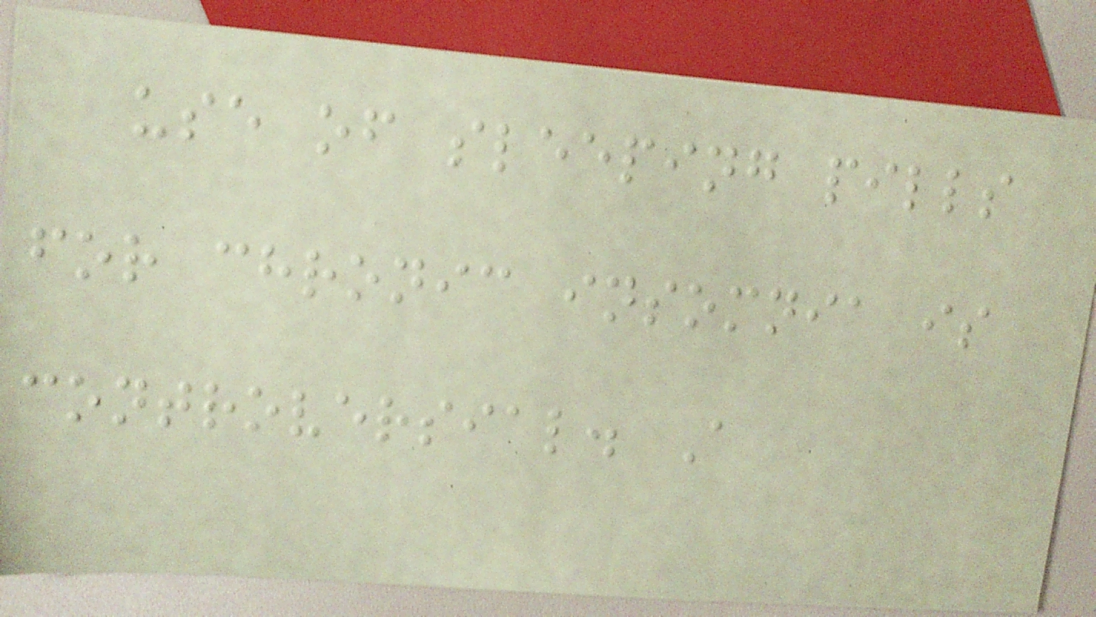use of sleeping pills
for chronic insomnia is
controversial. A
